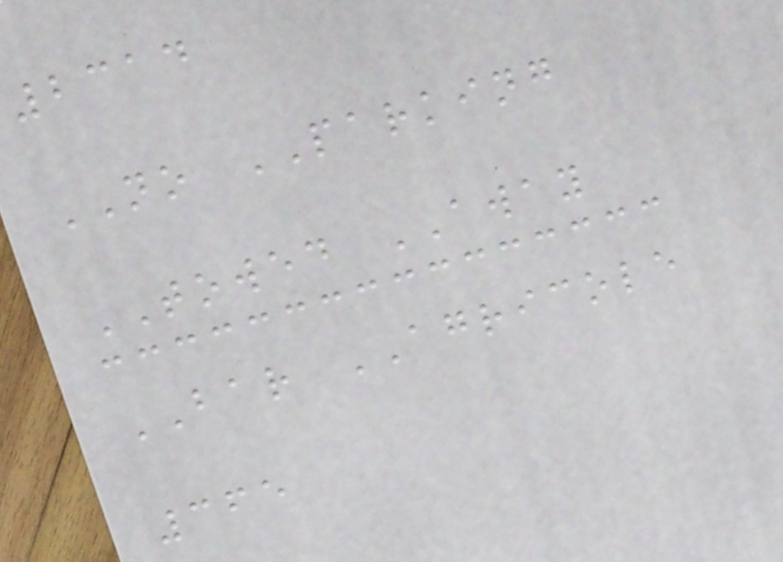2314
NO PARKING
TOWED AWAY
BAR AGRICOLE
365
